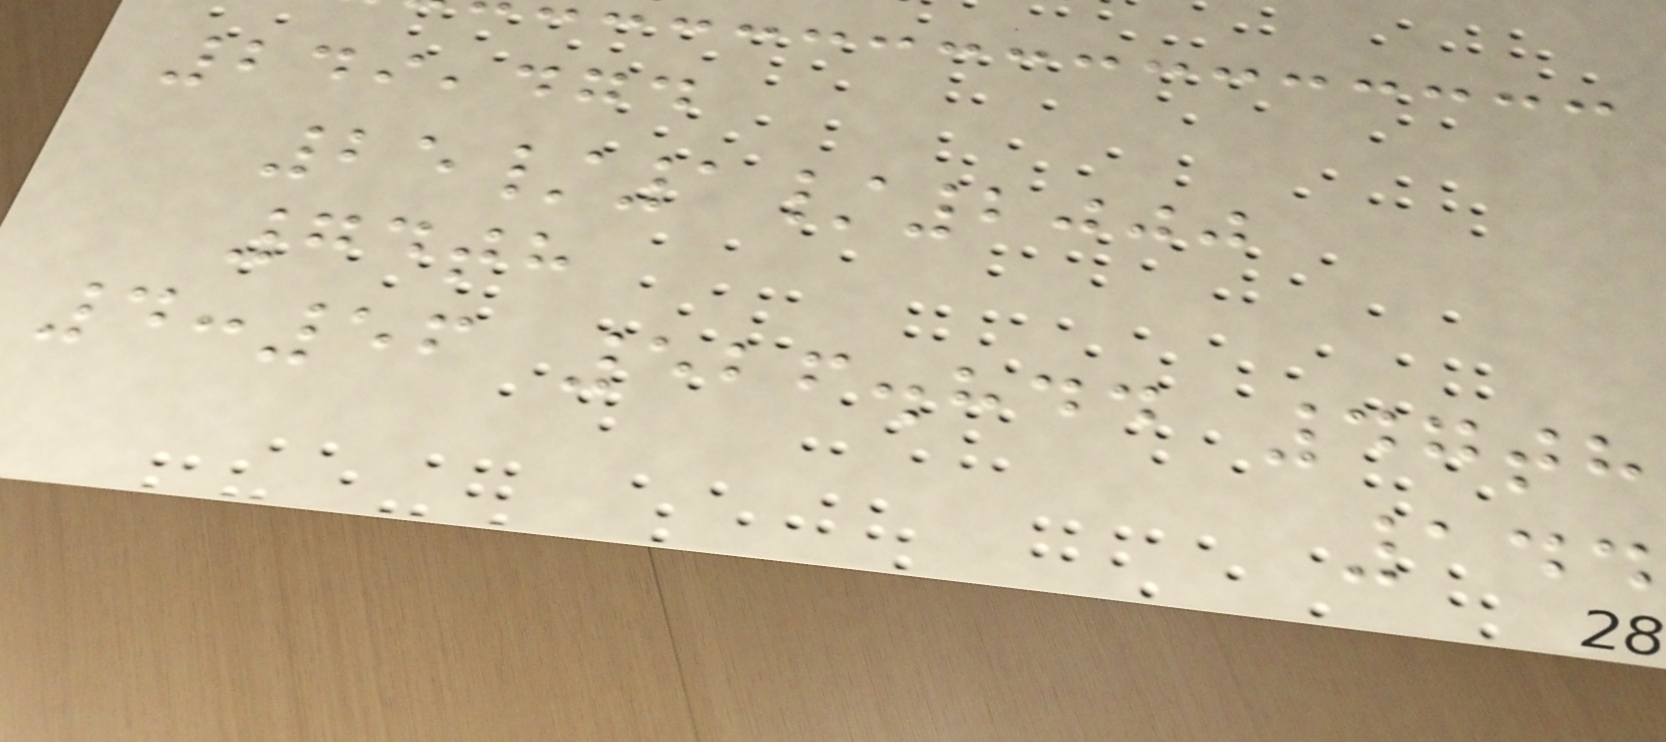249,474
25/1/2000
74th
4:56 526.844 47th
144
